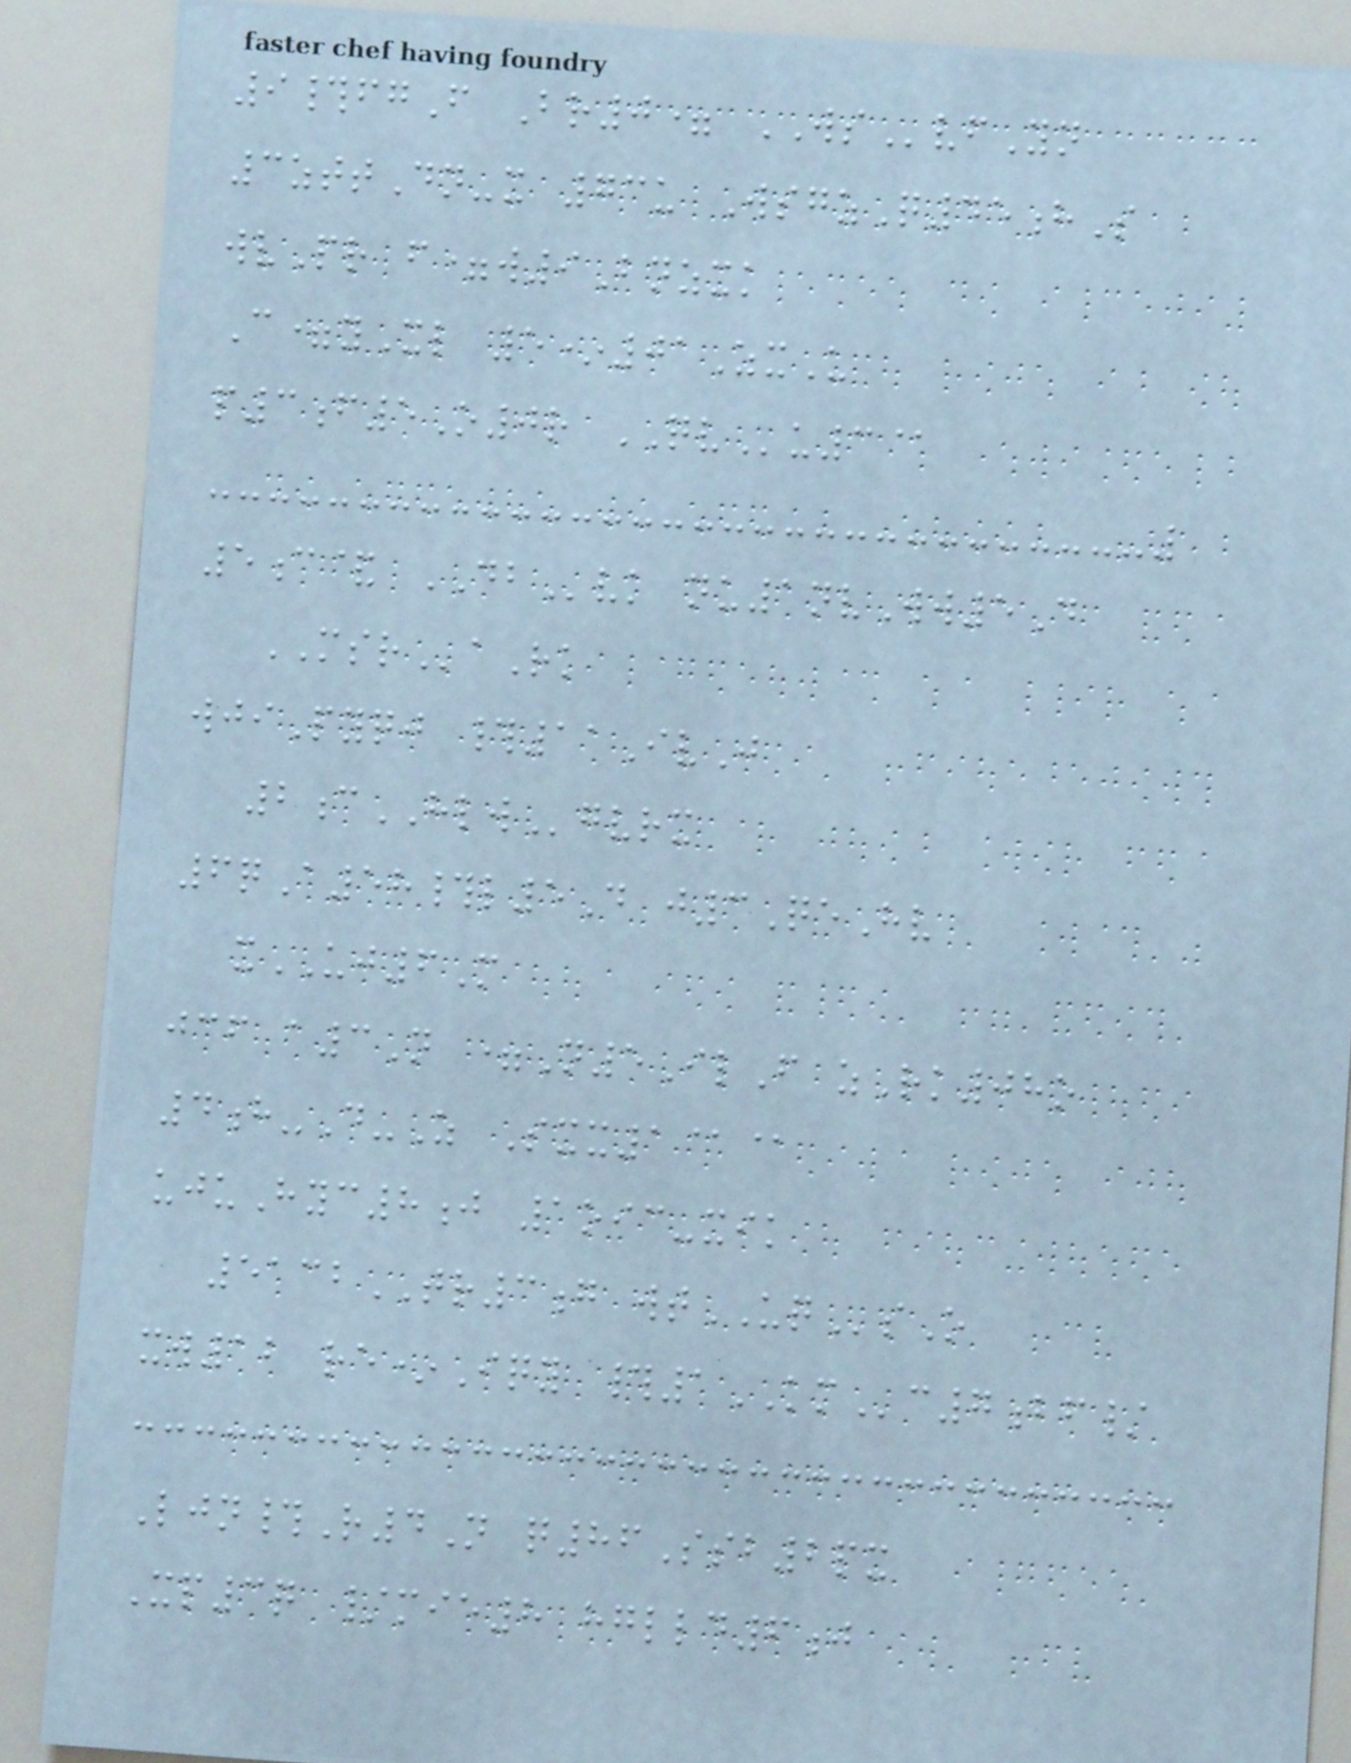9#fgF Br0= WSvfYn
3zttDn-x 73u WsgzQ45hS
wvPr f=w9Bnzxk
C=yXl 5*01ZxU
p3f5O0r QVu3@
5c& DBvk nu1nvWw5D
MSRaRk
wjiPyqj #11IvJ
2cHLWgvrx
6qA58#l5D j3QeHv
xUJ6M
jcf a3N =N5IlF zRk08o
4h-D-Z Sxx1@@
ujuHyc8j 1oic-xik
5132TR3g wtUQsO
xw12 re*Iqy #1KMc7bf/
Ljn#R4N q86Ssb2px
Xp3q /mie8 hglld6j
